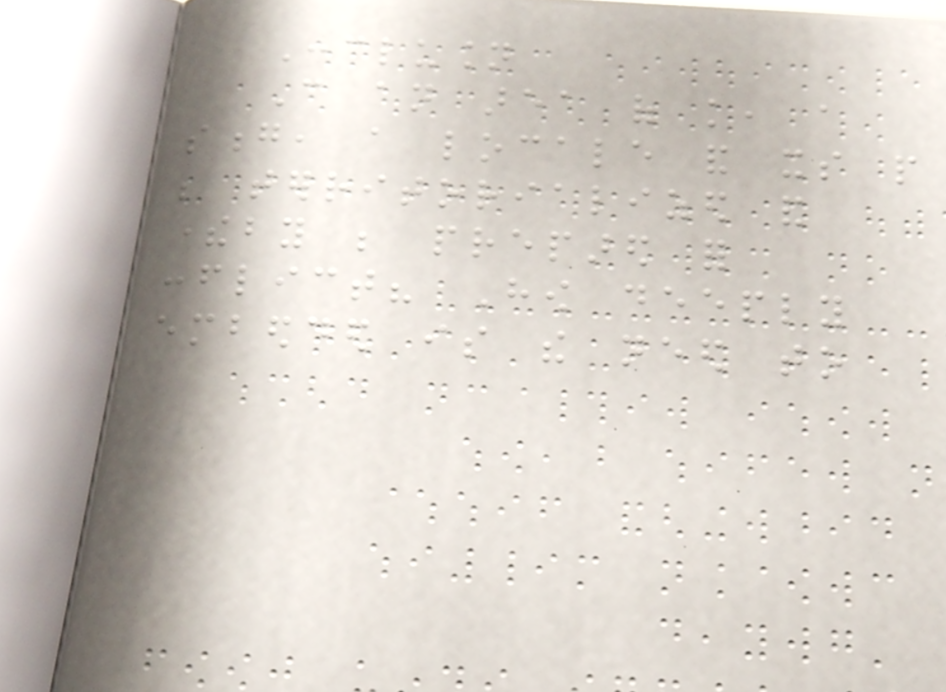Conclusion
Can an area of knowledge, a
song, a locale and its people
be territorialized and
thereby be prepared for
conflict? How deeply
embedded is the need to
